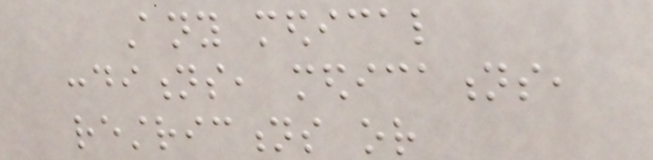Any medical
conditions, medications,
restrictions or
